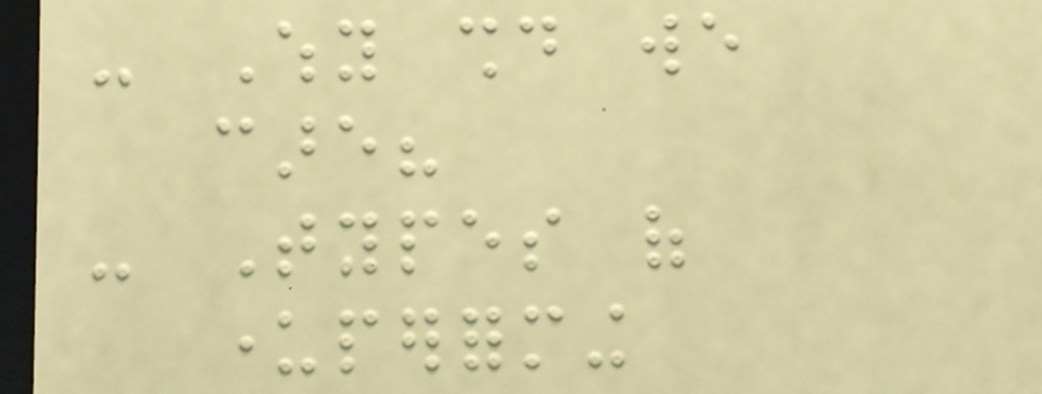- Why should we
care?
- Types of
underperforming
